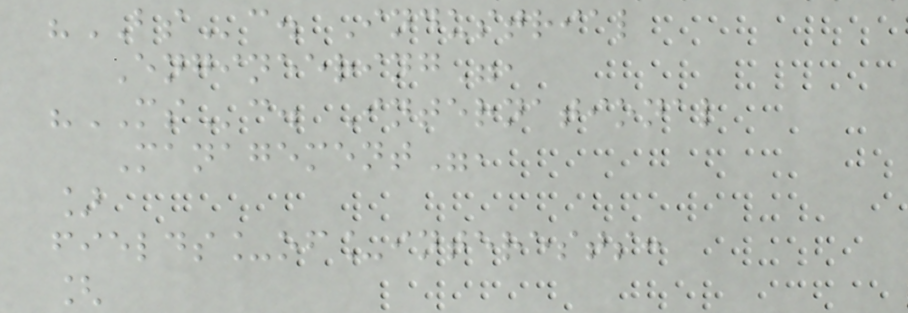"BSc. Industrial
Engineering",
"MSc. International
Management",
]
fields_of_interests:
[
